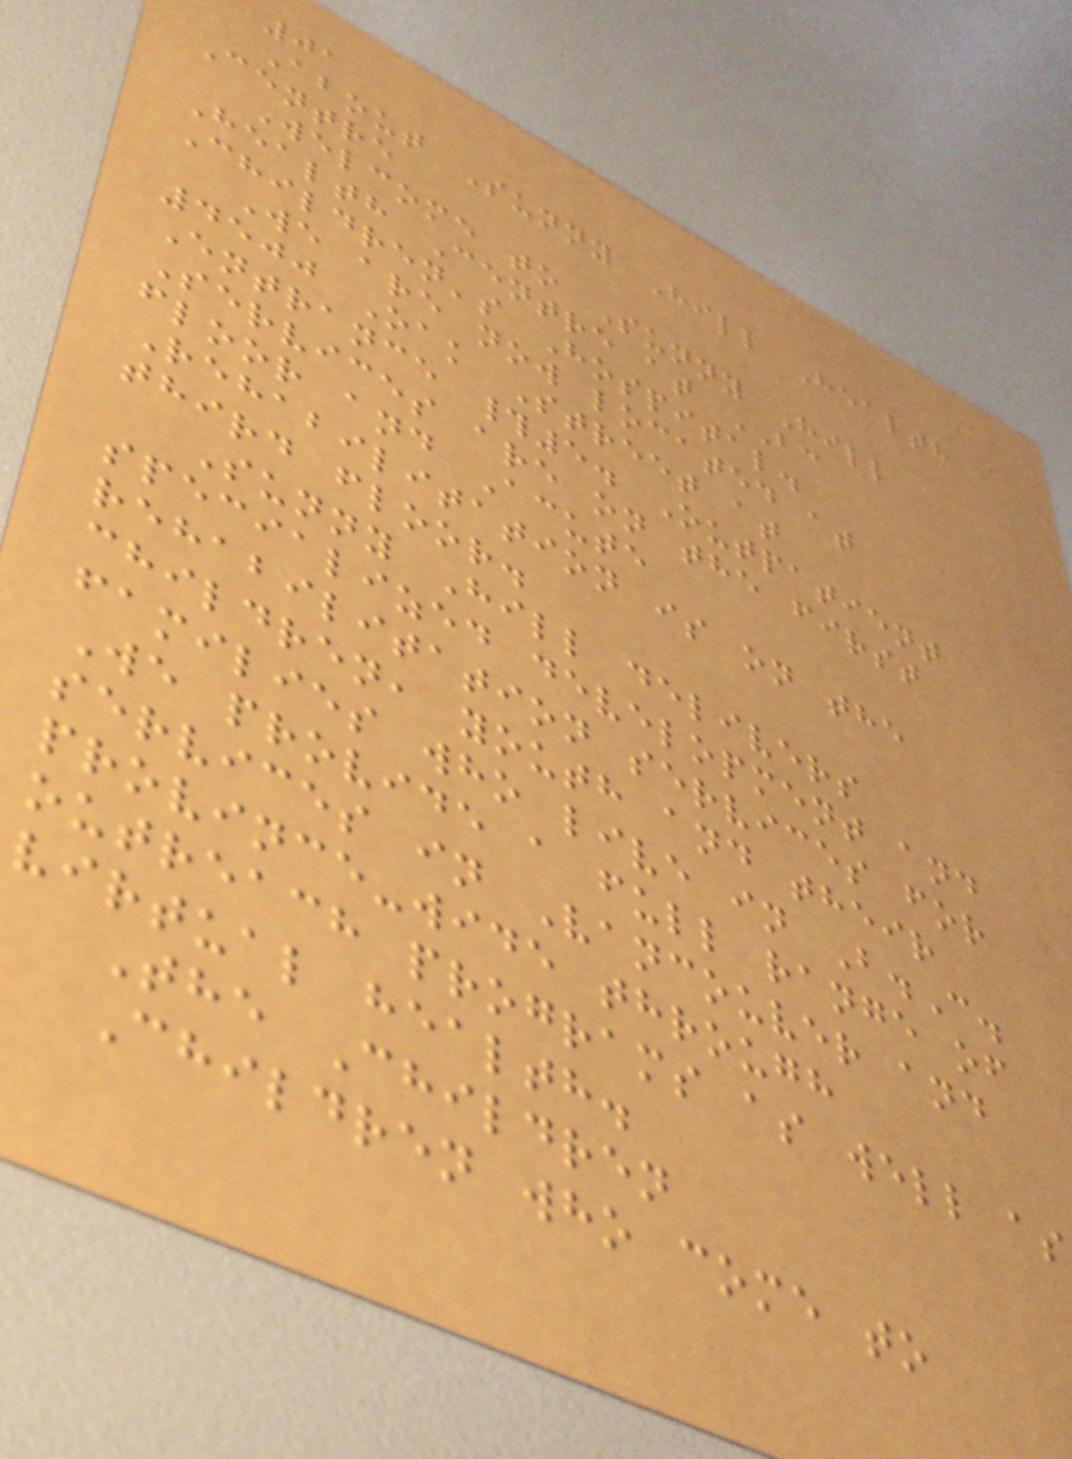01
About Sunny Hill Health
Centre
Welcome to Sunny Hill
Health Centre at BC
Children's Hospital.
We are now located at
4500 Oak Street at
Entrance #5. Outpatient
Services are on the first
floor and Acute
Rehabilitation is on the
third floor.
Sunny Hill delivers
specialized development and
rehabilitation services for
children, youth and their
families who live in B.C.
We provide a full range of
services in Vancouver and
province-wide through
outreach programs as well as
virtual health.
The Children
Children who come to
